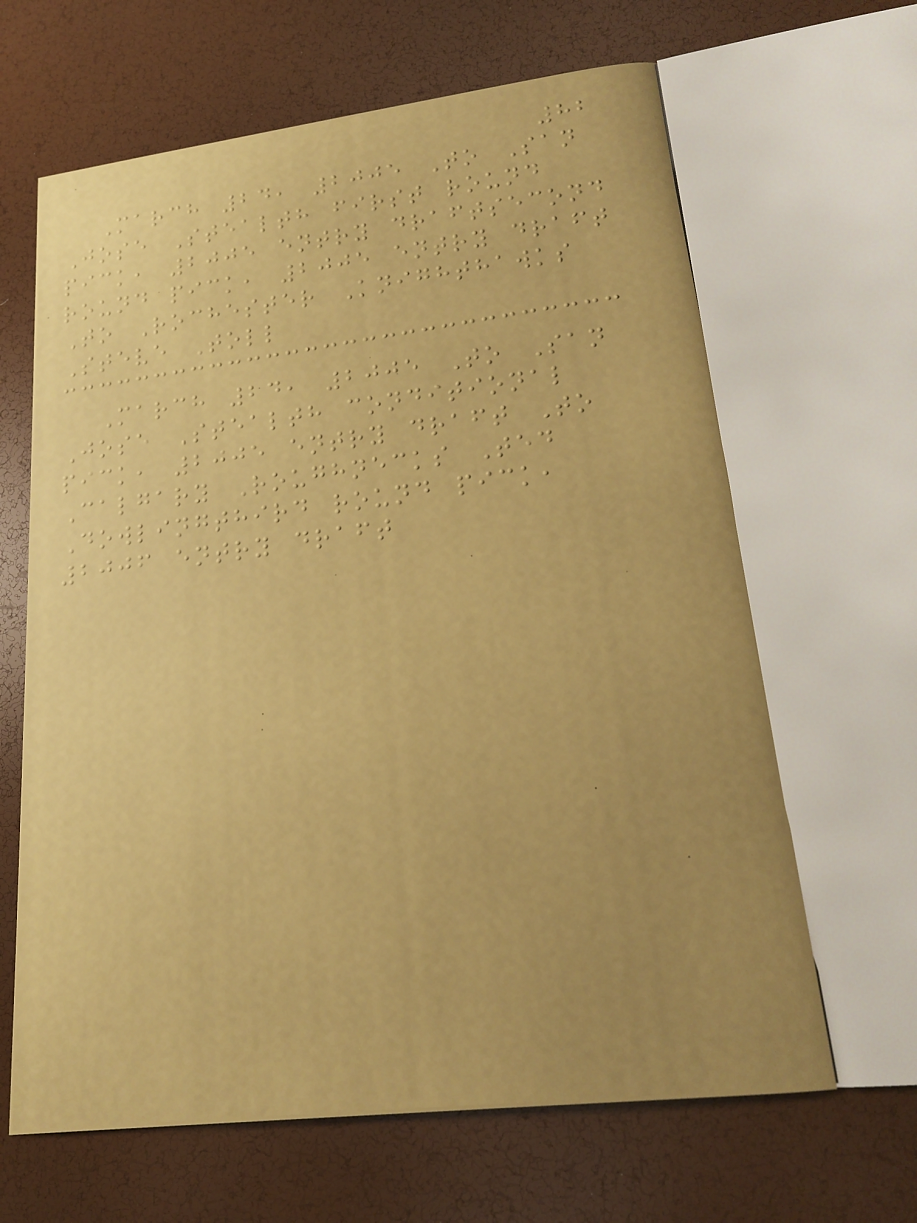82
March 24, 2005 To San
Jose Stealth first round
pick, 2005 entry draftsecond
round pick, 2005 entry draft
To Rochester Knighthawks
Steve Toll
March 24, 2005 To San
Jose Stealth conditional
pick, 2005 entry draft To
Calgary Roughnecks Ted
Dowlingthird round pick,
2006 entry draft
